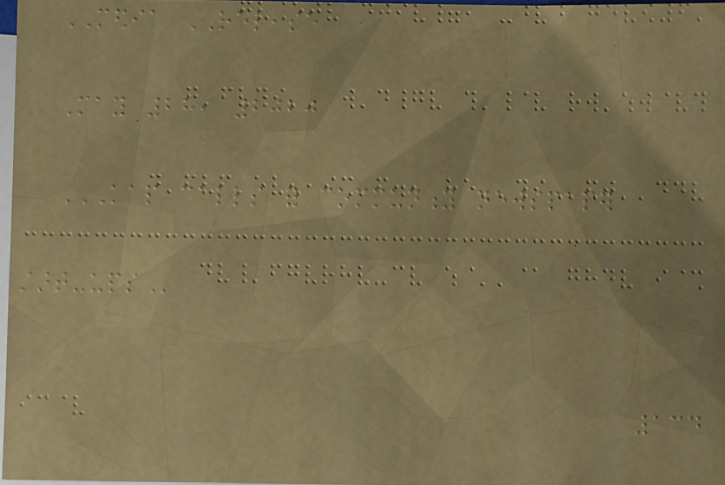MEDIA RELEASE
May 28, 2020
KAP CALLS FOR COMMUNITY NEWSPAPER
START-UPS
134
